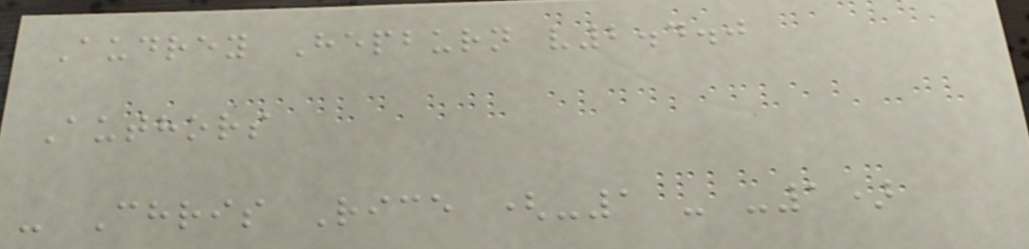Audrey Hepburn v2.4.0
Authors
- Chris Rice (-1 - -1)
